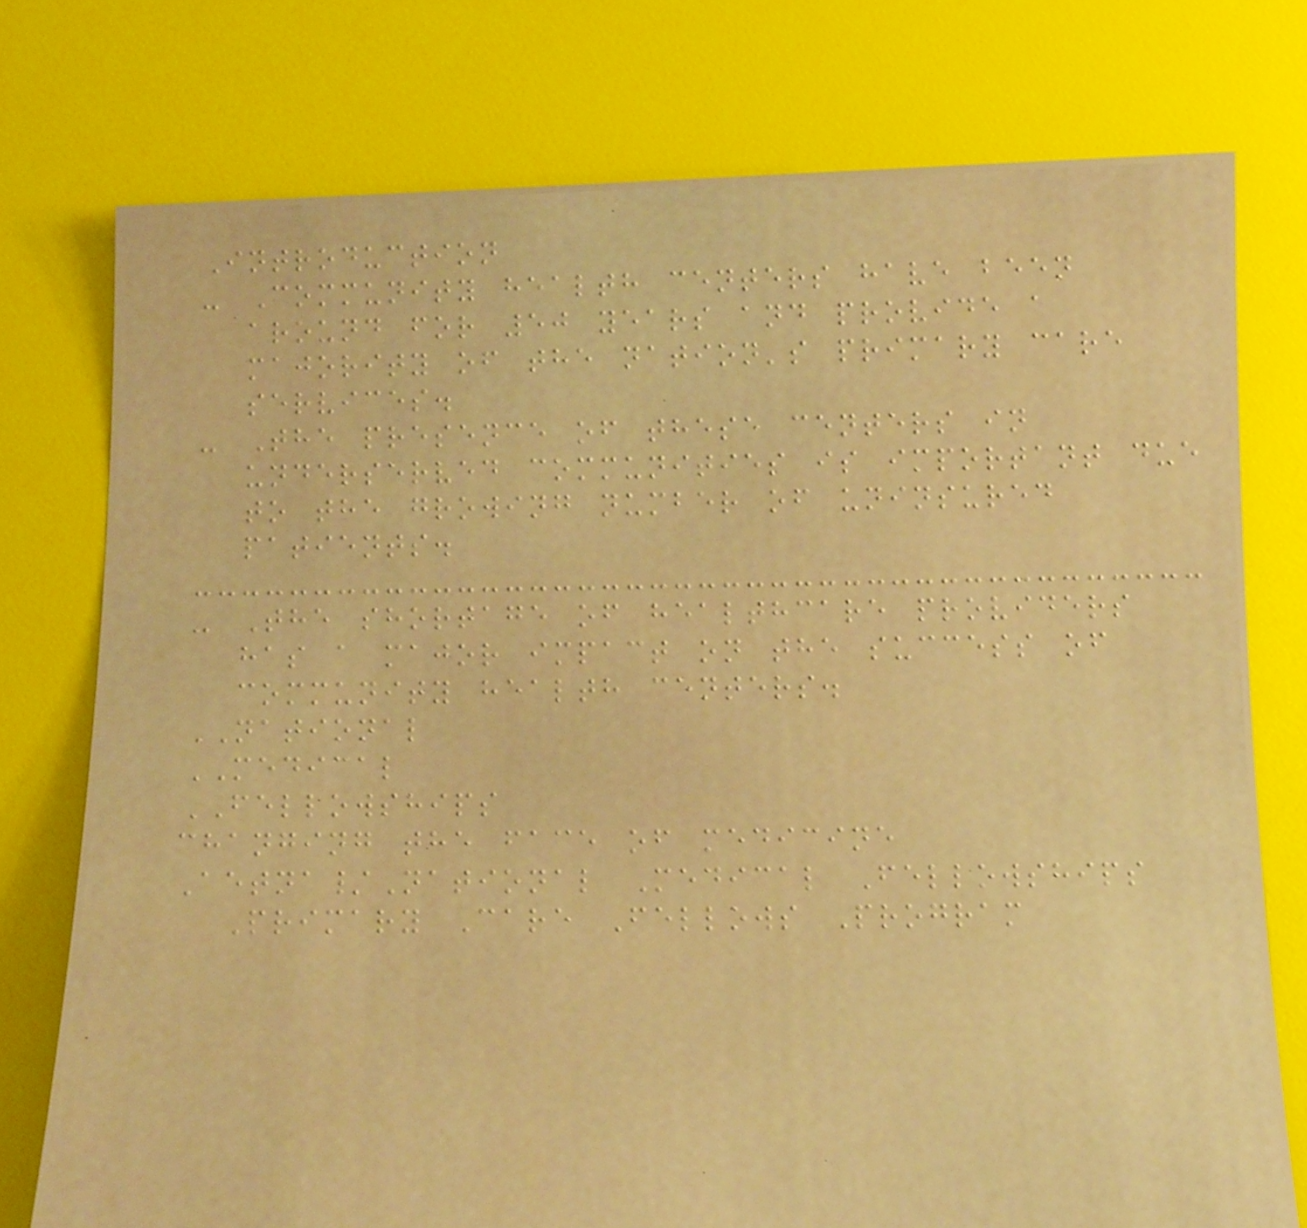Introduction
- Community health centers have been
around for 50 years and provide a
majority of the nation's primary care
services.
- The presence of these centers in
underserved communities is important due
to the growing number of uninsured
patients.
- The shortage of healthcare providers
has a major impact on the success of
community health centers.
NATIONAL
MEDICAL
FELLOWSHIPS
changing the face of medicine
Aetna/National Medical Fellowships
Primary Care Fellows Program
